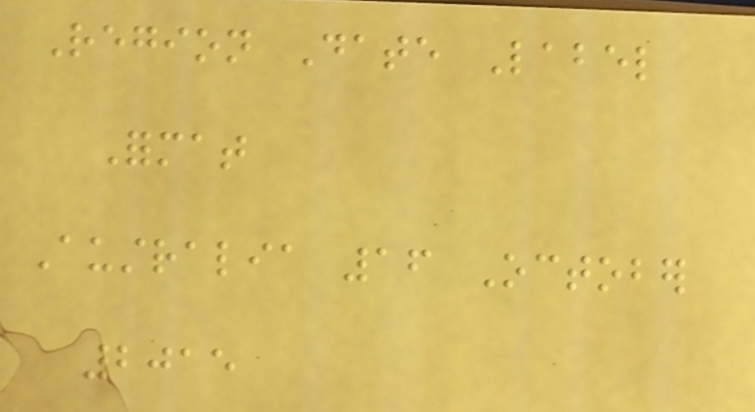Region Date Label
Format
Australia 16 October
2015
